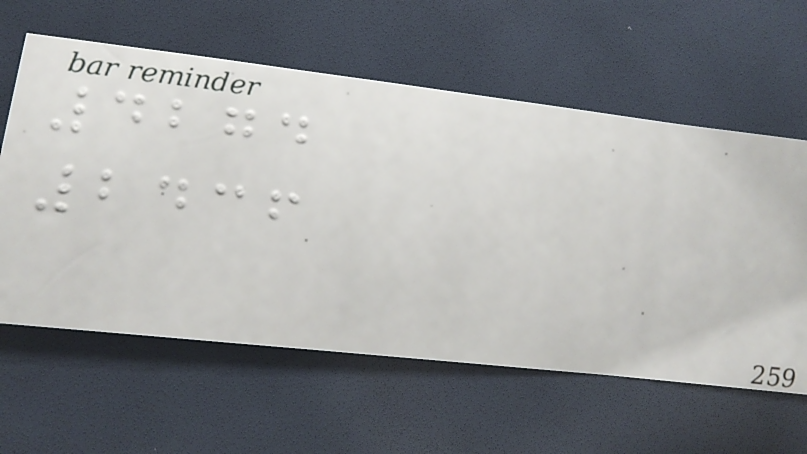4274
2436
